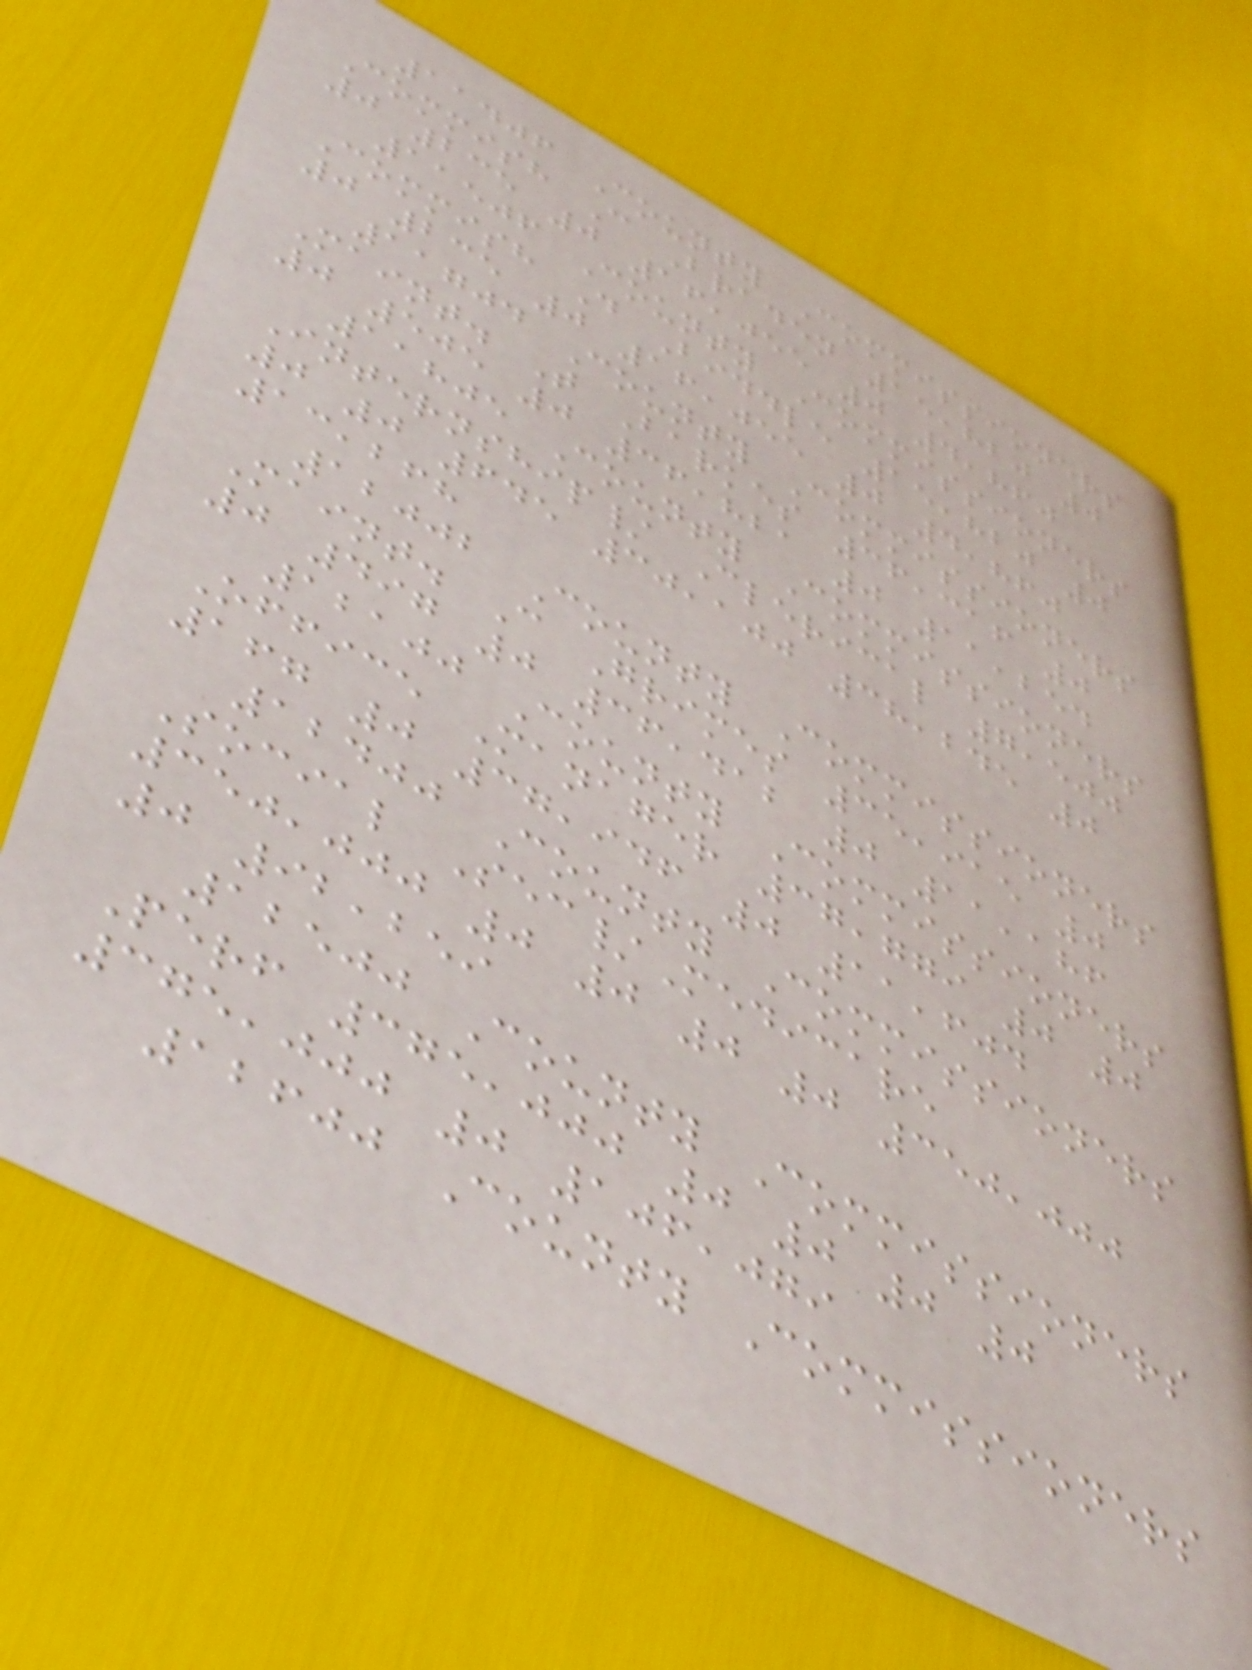11406 County Commissioners
Commish C Braden 15,820 0
0 235 0 16,055 0 4,860
11506 County Commissioners
Commish D Biddle 15,820 0
0 235 0 16,055 0 4,860
11704 County Commissioners
Maint. T Barkes 36,316 0
0 505 0 36,821 0 11,254
11805 County Commissioners
Internship/ Clerical 7,500
0 0 645 30,100 38,245 0
13,268
12002 County Commissioners
Maint. C Grimes 35,915 0
0 497 0 36,412 0 11,186
12100 County Commissioners
Office Manager 37,779 0 0
167 0 37,946 0 11,604
12400 County Commissioners
Social Sec/Medicare
350,000 0 0 0 0 350,000
0 92,259
12500 County Commissioners
Perf 375,000 0 0 0 0
375,000 0 106,079
12600 County Commissioners
